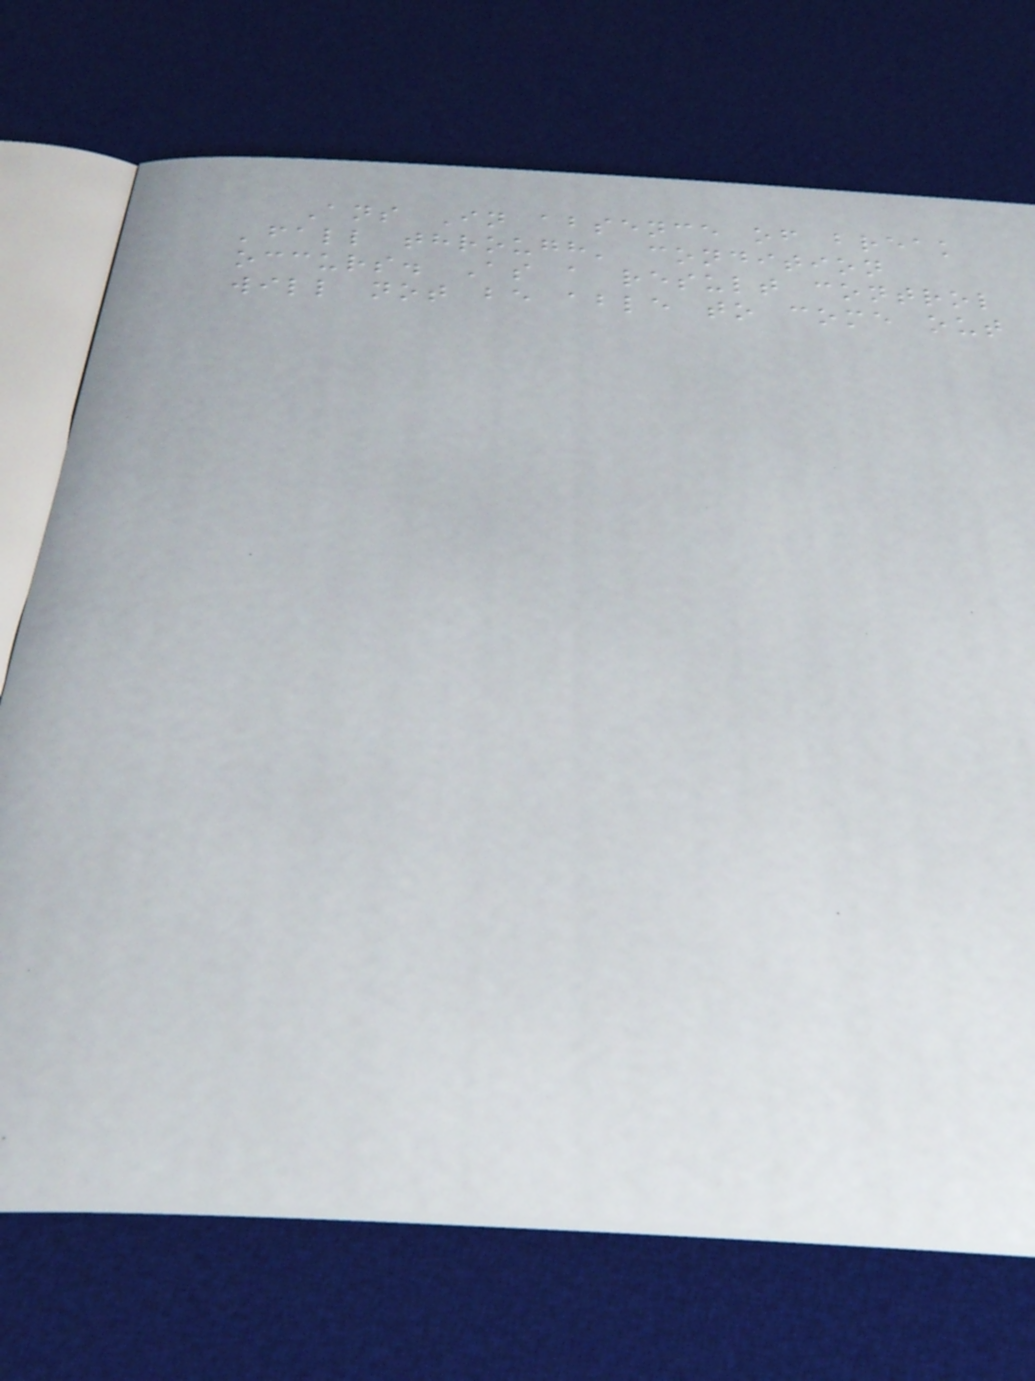Ans In absence of break
'fall through' condition
occurs. As a result control
will not be able to come out
